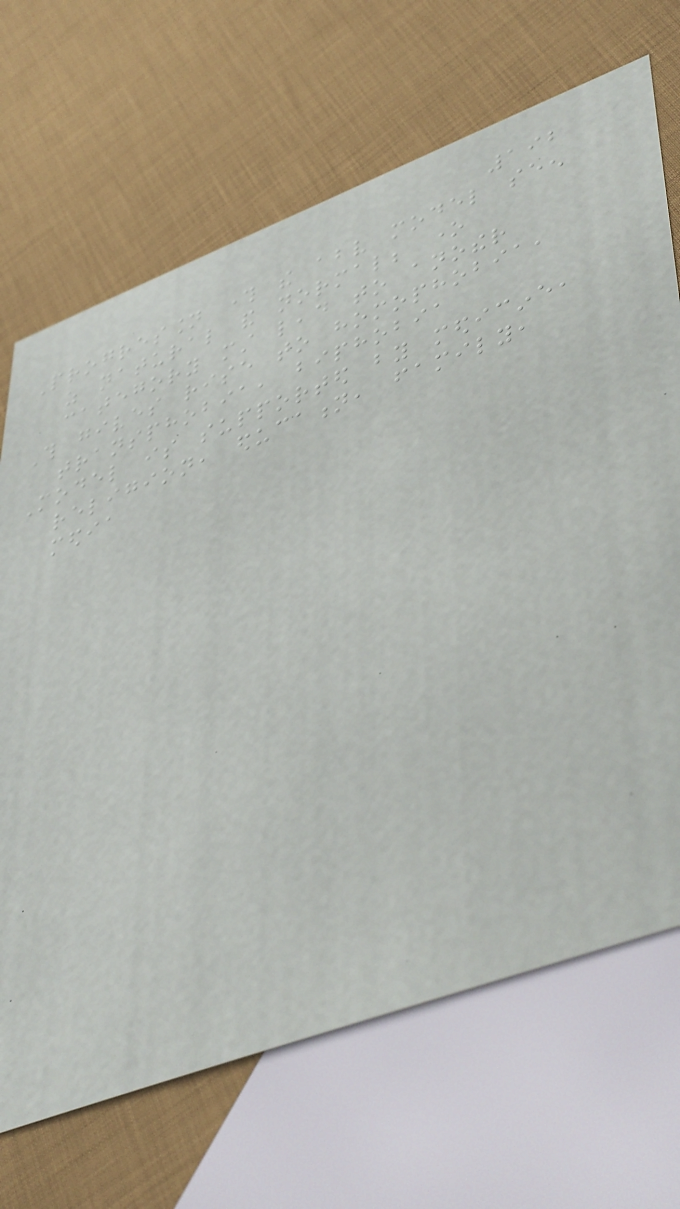192
Progression through the above model seen
as natural and normal; one
category must lead to another
This gives rise to homophobia,
transphobia, biphobia
Model is supported by medicine,
religion, education, family,
media
